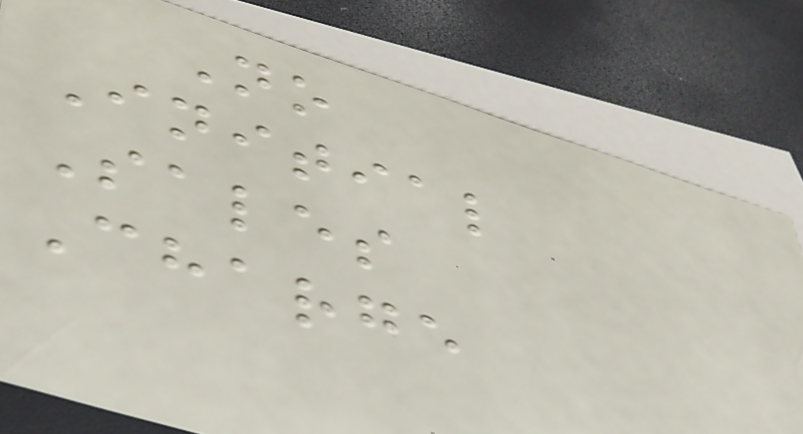No
Initial
Sales
Charge
